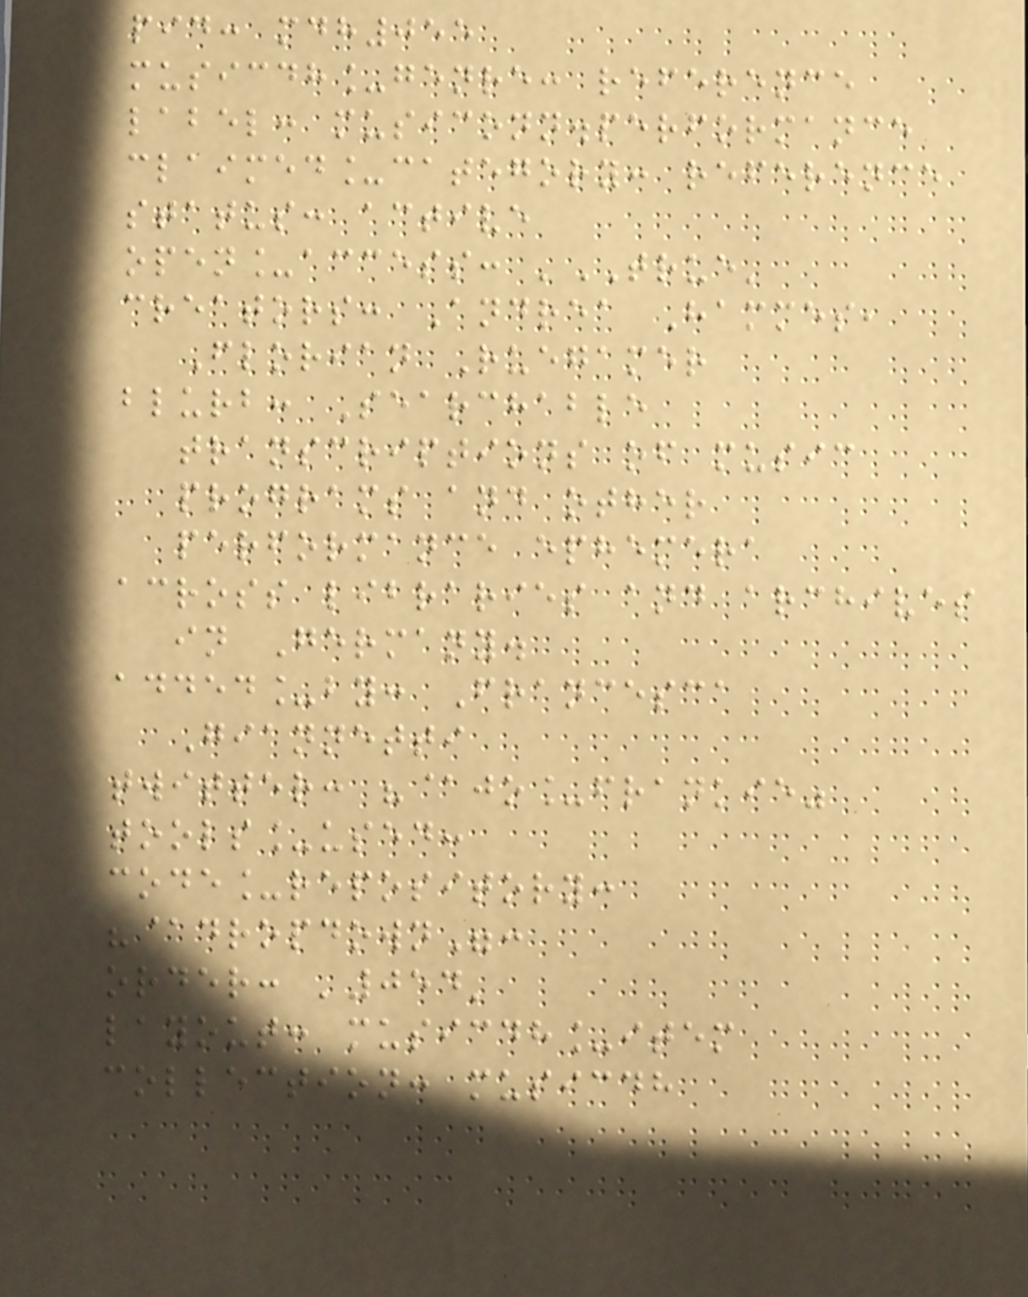pid: mdh055
musicdh_genre: reference
label: musiconn.performance
claimed_category: reference
status: active
open_access: 'TRUE'
creators: Andrea Hammes,
Florian Ruegamer
blurb: Searchable
transcriptions of music
programs and other
performance ephemera
across libraries and archives
in Germany.
added_by: Francesca
Giannetti
twitter: "@jo_frankie"
tools_used:
code_repository:
"@dropdown":
order: '054'
layout: musicdh_item
collection: musicdh
